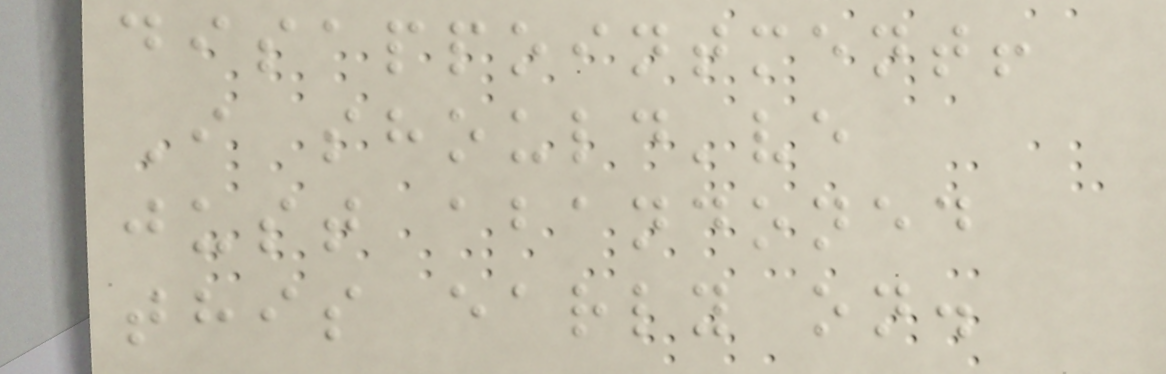disappointment!
I should've
just abandoned
this early on.
